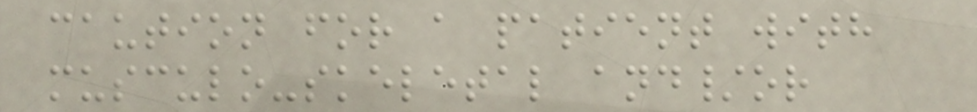caution for a patient with
musculo-skeletal and/or
